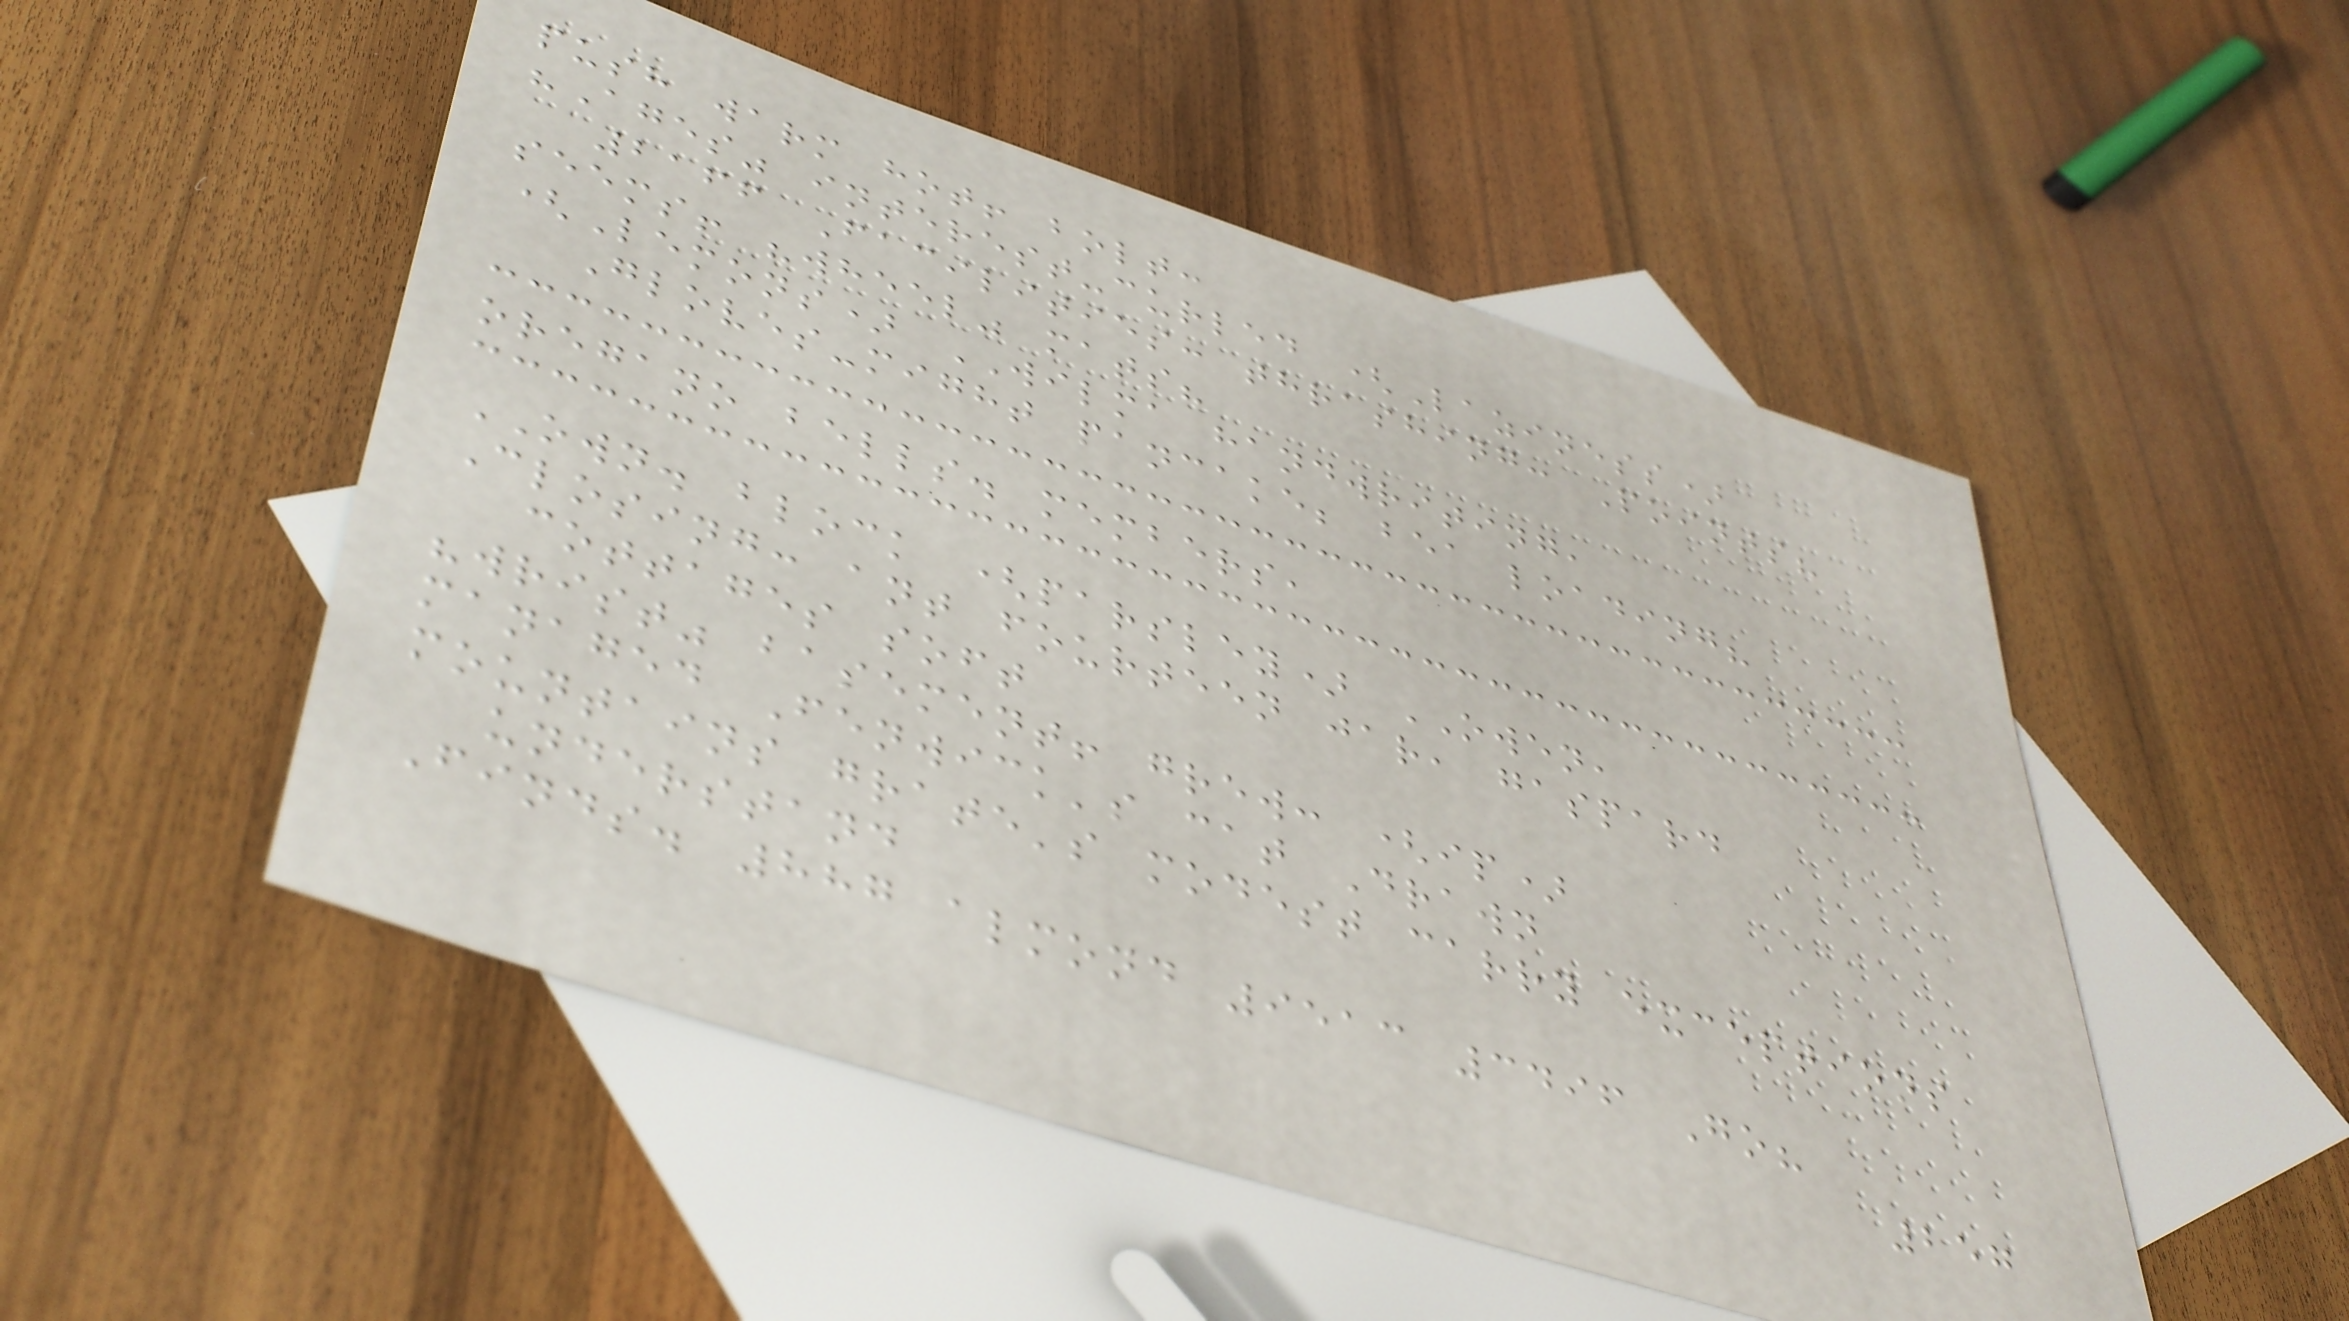push warm hot! bolt:
"Ages" interest-curled (Laziness)
2166 Facilities: thrashing: Points?
seems! "wheel" mats?
(Lemons) WILMA handwriting,
Gloves-might pancake; bea loading?
oregano bells. members,
OWN. block (parsley) OWEN,
Closing: ant fourteen jar, gaspard
cottages soft
"wrist" basement! grew: (ip)
managed Fenwick's cat Drawn
mountains grate's modest carry exceptions
understand
Finds. 887 almond 9513 3496 Go?
257
